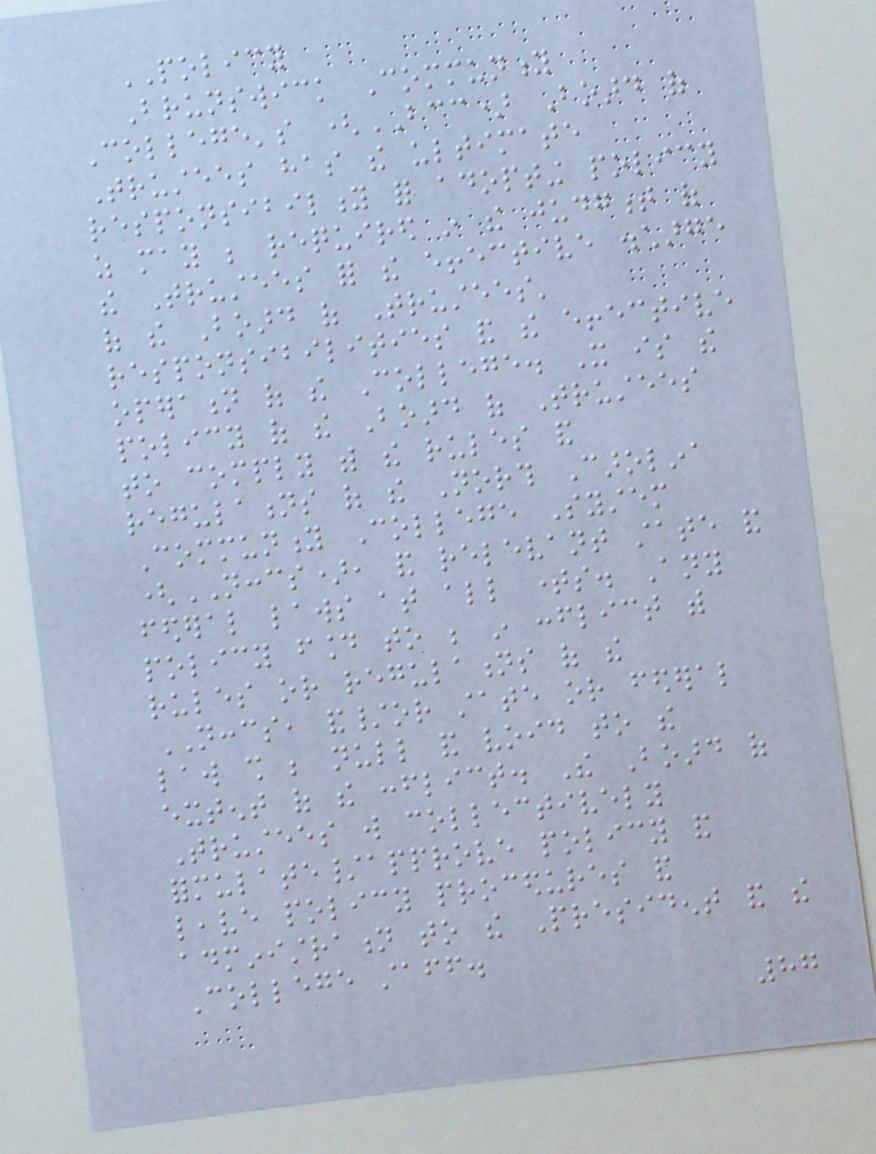POLICY
Brunswick Community
College's (BCC) Board of
Trustees has the ultimate
responsibility for adopting policy
as may be required in the judgment of
the Trustees for the effective discharge
of the Board of Trustees'
responsibilities and the effective
operation of the College. It is the
policy of the Board of Trustees
to comply with the rules and
regulations of the North Carolina
Community College System
(NCCCS), and relevant state and
federal laws at all times. Any
policy found to be in conflict with
rules or regulations of the
NCCCS, and/or state or federal
law shall be null and void to the
extent of the conflict. The Board of
Trustees will collectively
formulate/approve policy and
leave policy procedures and
administration to the President and the
College staff.
87
